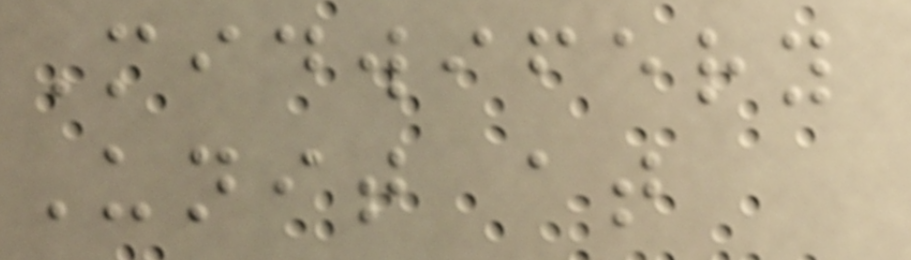Midwifery
Unit at
